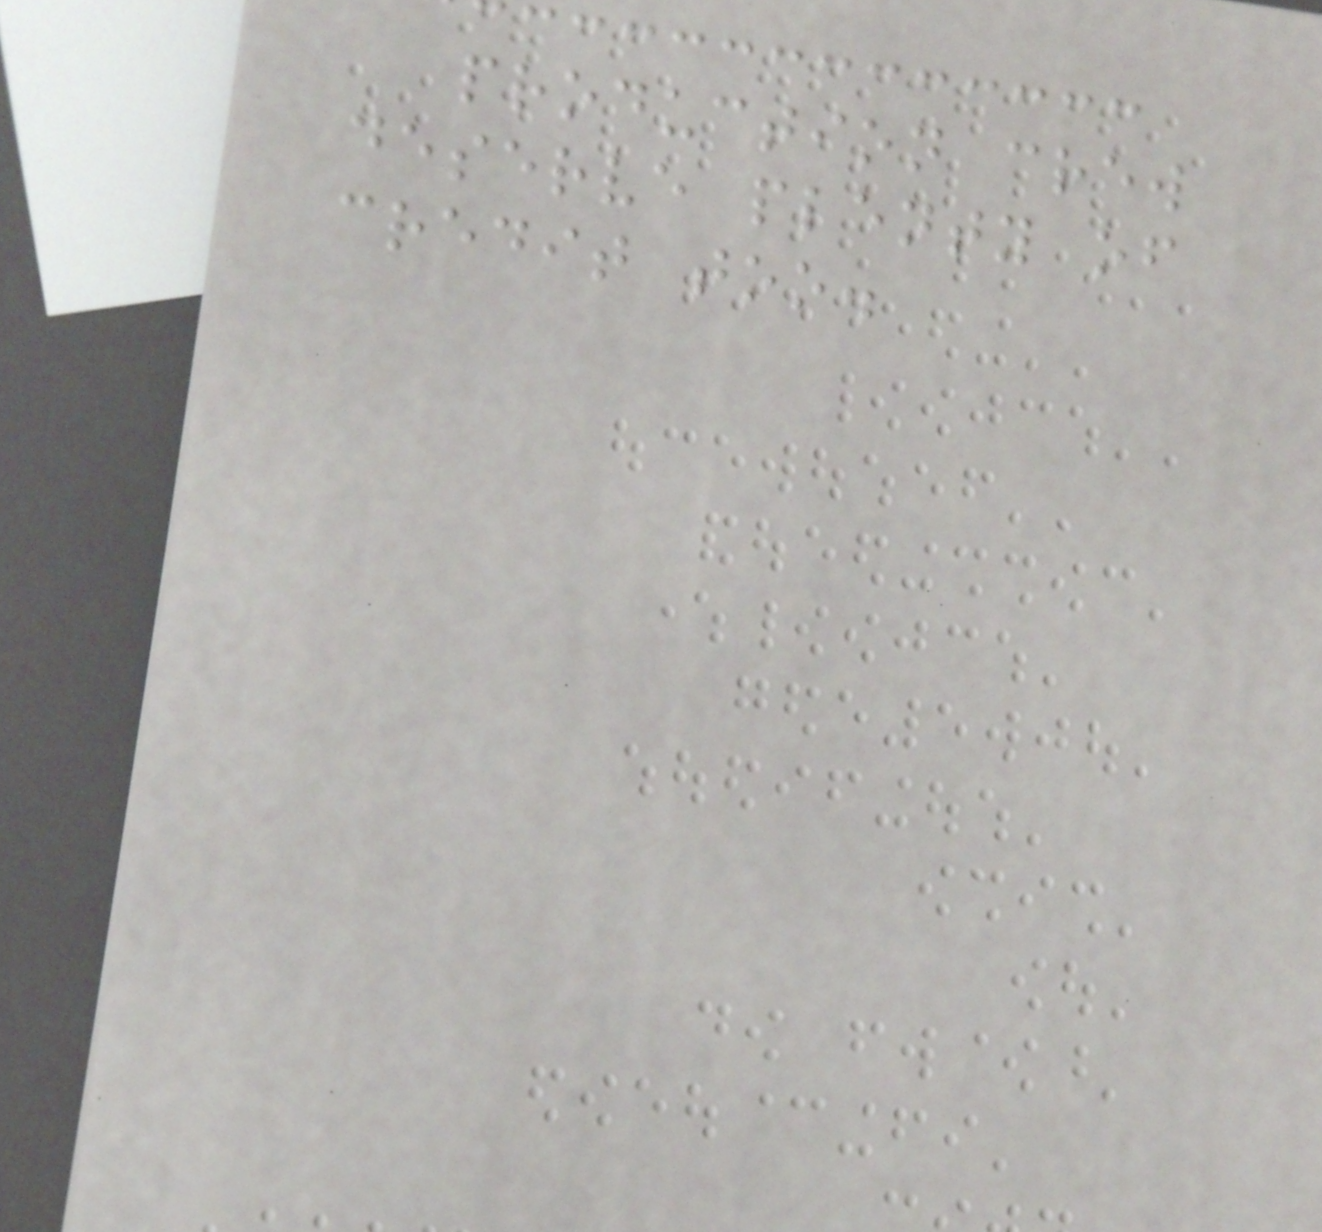production crew
deserve plenty of
credit too.
